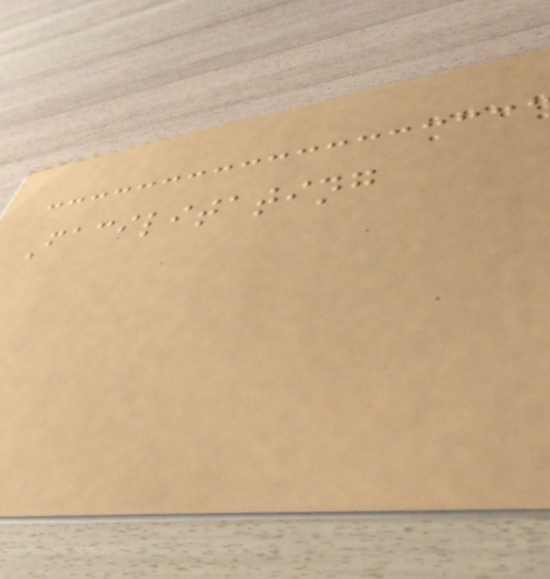Facilitating
